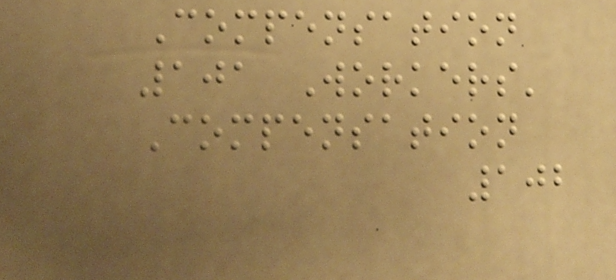Compensation
101 Workers'
Compensation
102
